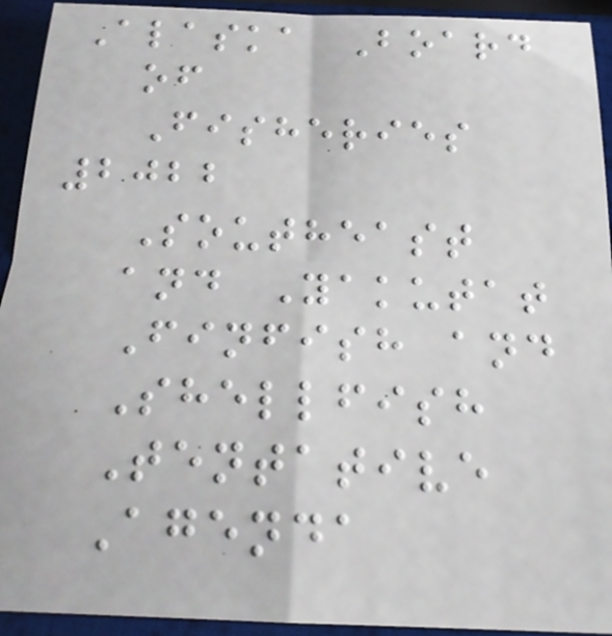Alaska Board
of
Fisheries
2022
Southeast
and Yakutat
Finfish and
Shellfish
Tentative
Agenda
